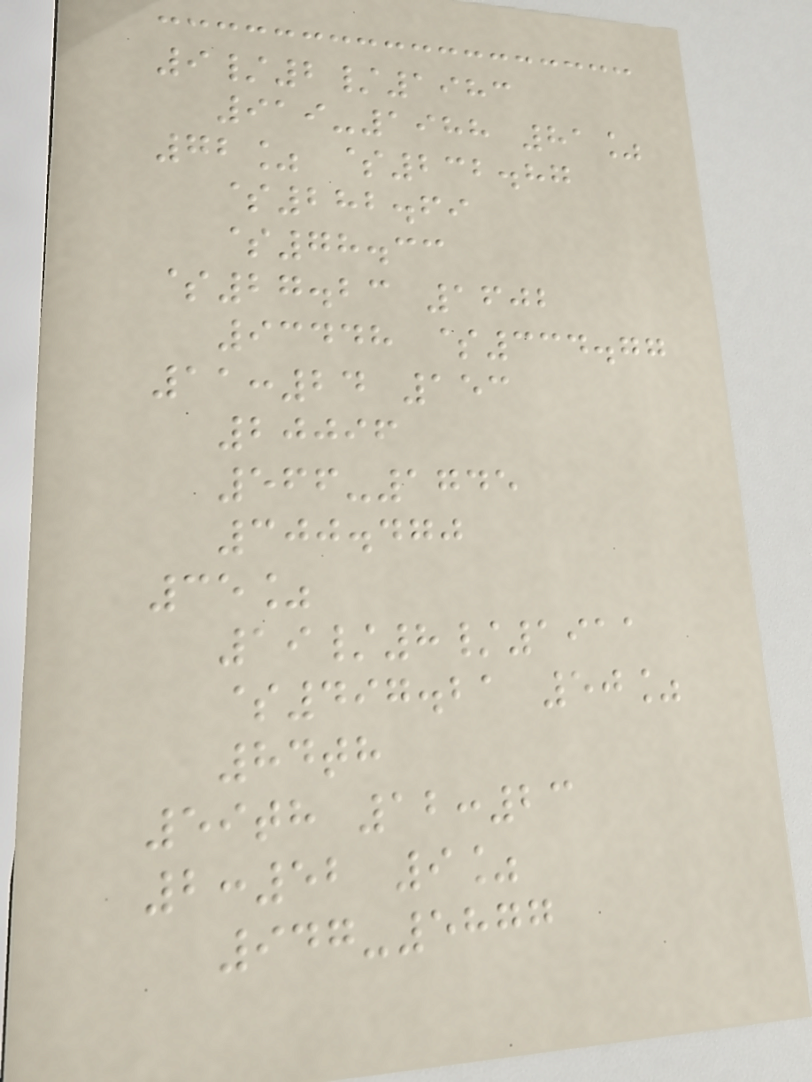9/2/1983
919-1988 81%
72% $232.87
$282.69
$78.33
$27.23 1602
93448 $334.77
11:24 153
20096
566-1745
300.470
35%
19/8/1911
$497.21 50%
84th
59th 12:23
2:52 9%
947-5877
